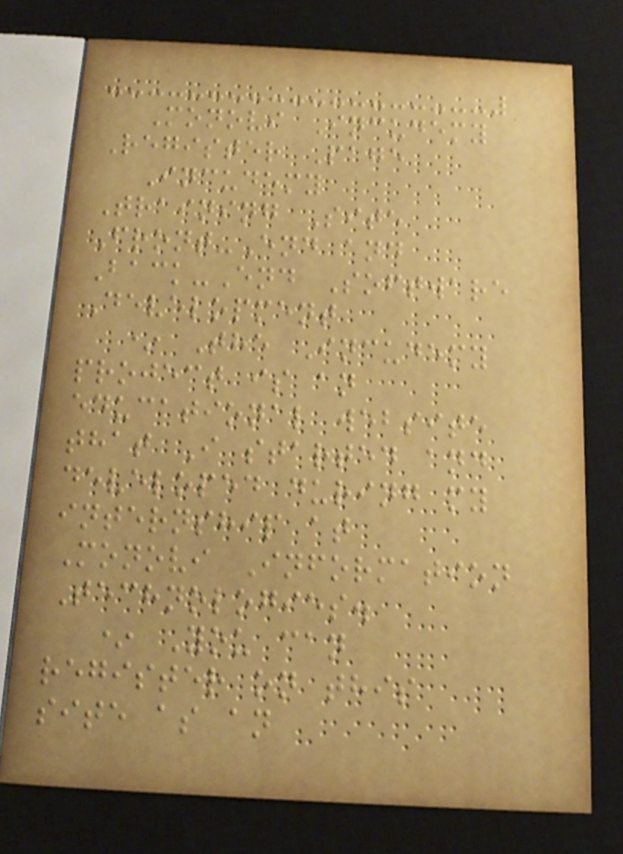Monovi Incudemy
Register Page
Incudemy
Training Site
Front-End and
Back-End Software
Development
* The Incudemy
project is an
educational website
that I started and
developed during my
internship at
Monovi Information
Technologies.
* You can
register on this
site as an
